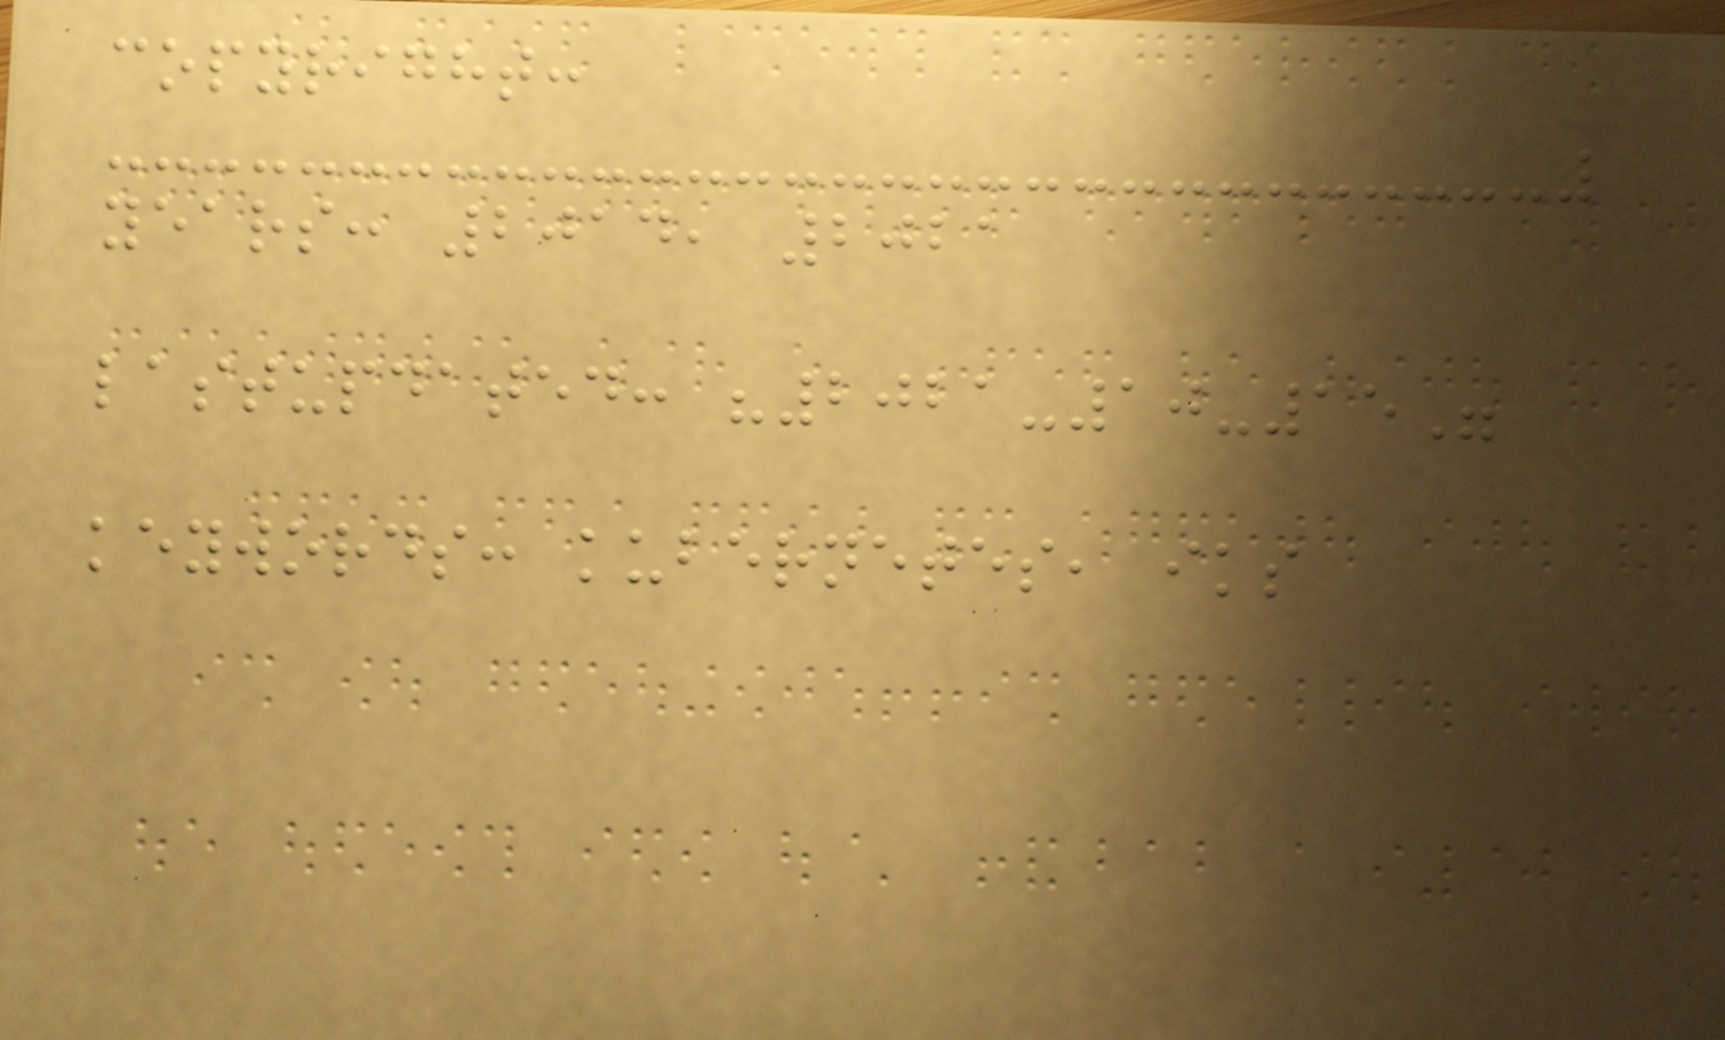copyright:
years: 2014, 2021
lastupdated: "2021-10-15"
keywords: kubernetes, iks
